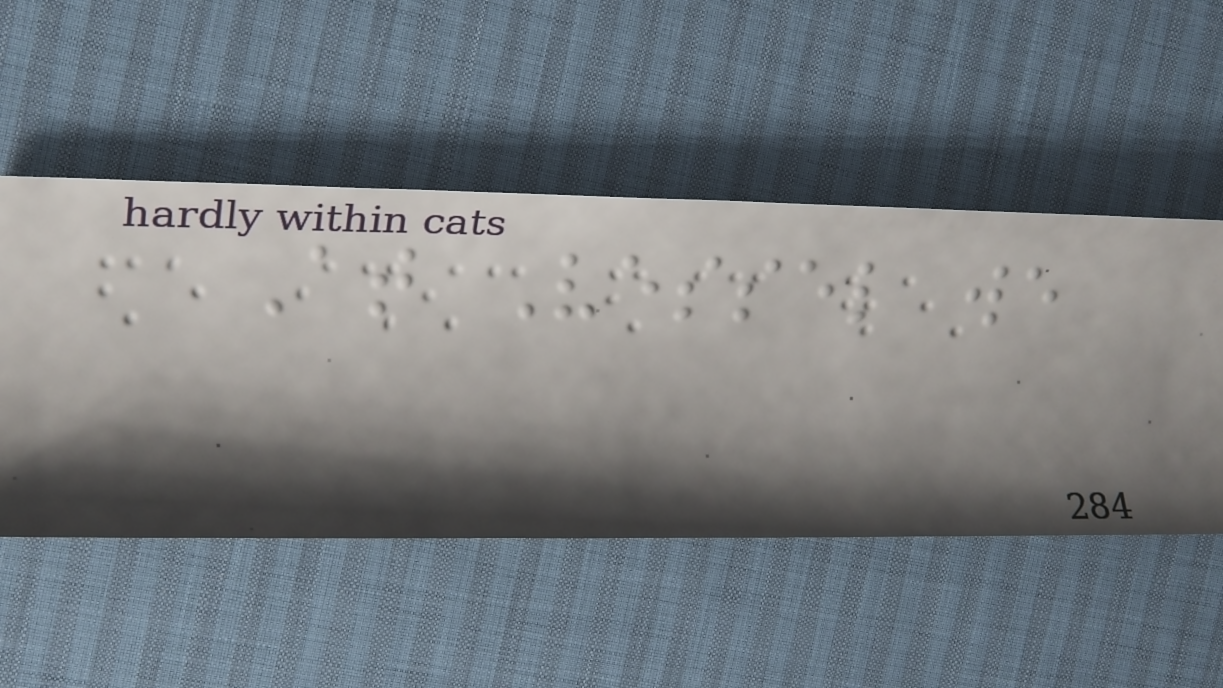At Vessel we
